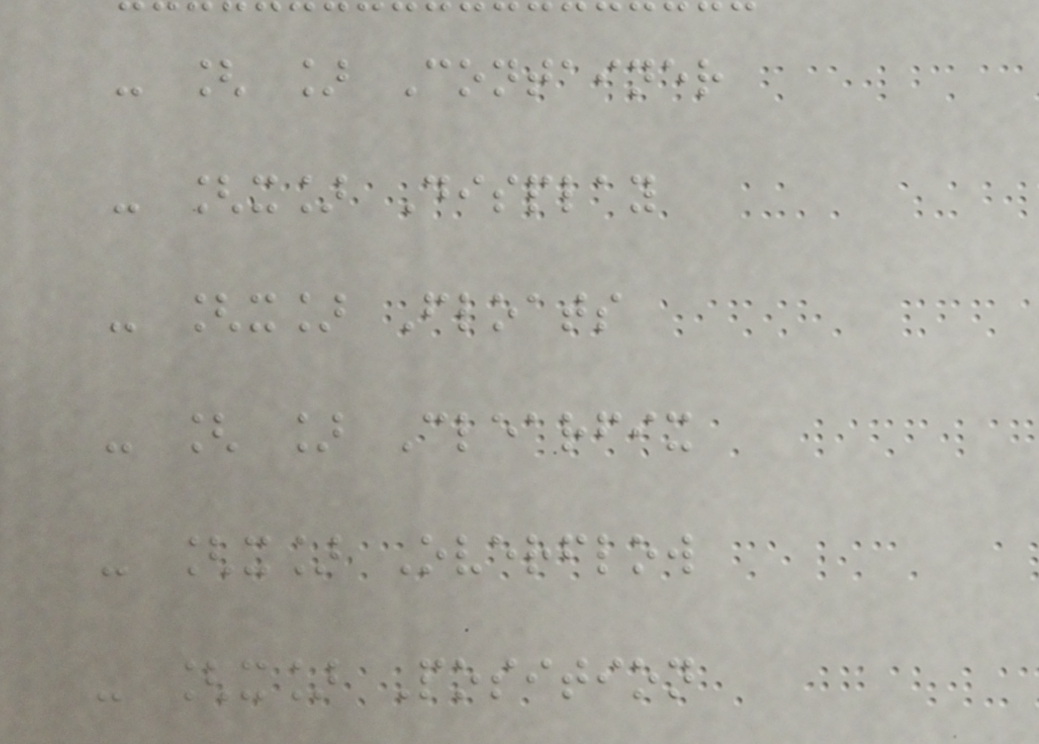- [ ] Container
- [x] Display
- [x] Floats
- [ ] Clearfix
- [x] Overflow
- [x] Position
